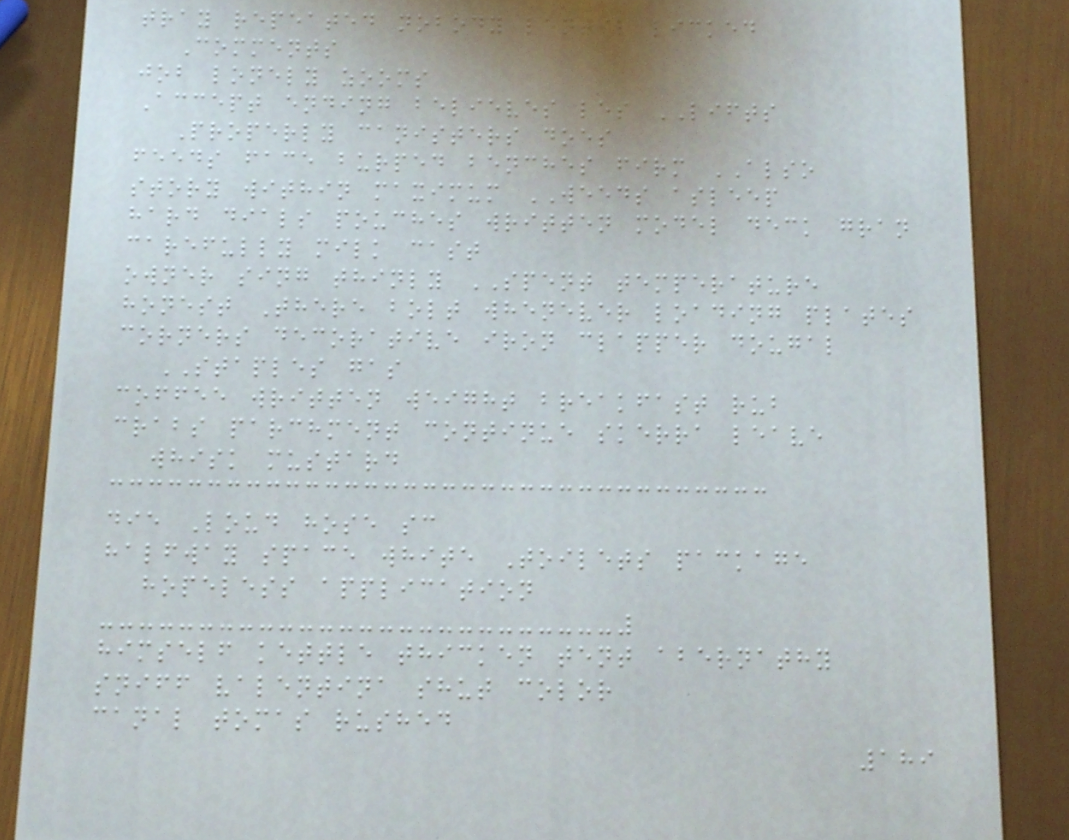tray repeated nobody lentil licked
Comments
job lonely zooms
Accept ending believes les LIFTS
Properly canisters does
feeds face burped benches firm ALSO
story within maximum WEEDS asleep
hard dials pouches written model deck gran
carefully milk cast
owner sing thinly SPENT temperature
honest There bolt whenever loading plates
corners decorative iron clapper dougal
STAPLES gas
coffee written weight breakfast rub
crabs parchment continue skerra leave
whisk mustard
die Loud hose sc
halfway space white Toilets package
hopeless application
himself kettle thicken tent abernathy
sniff valentina shut color
canal tomas rushed
189
